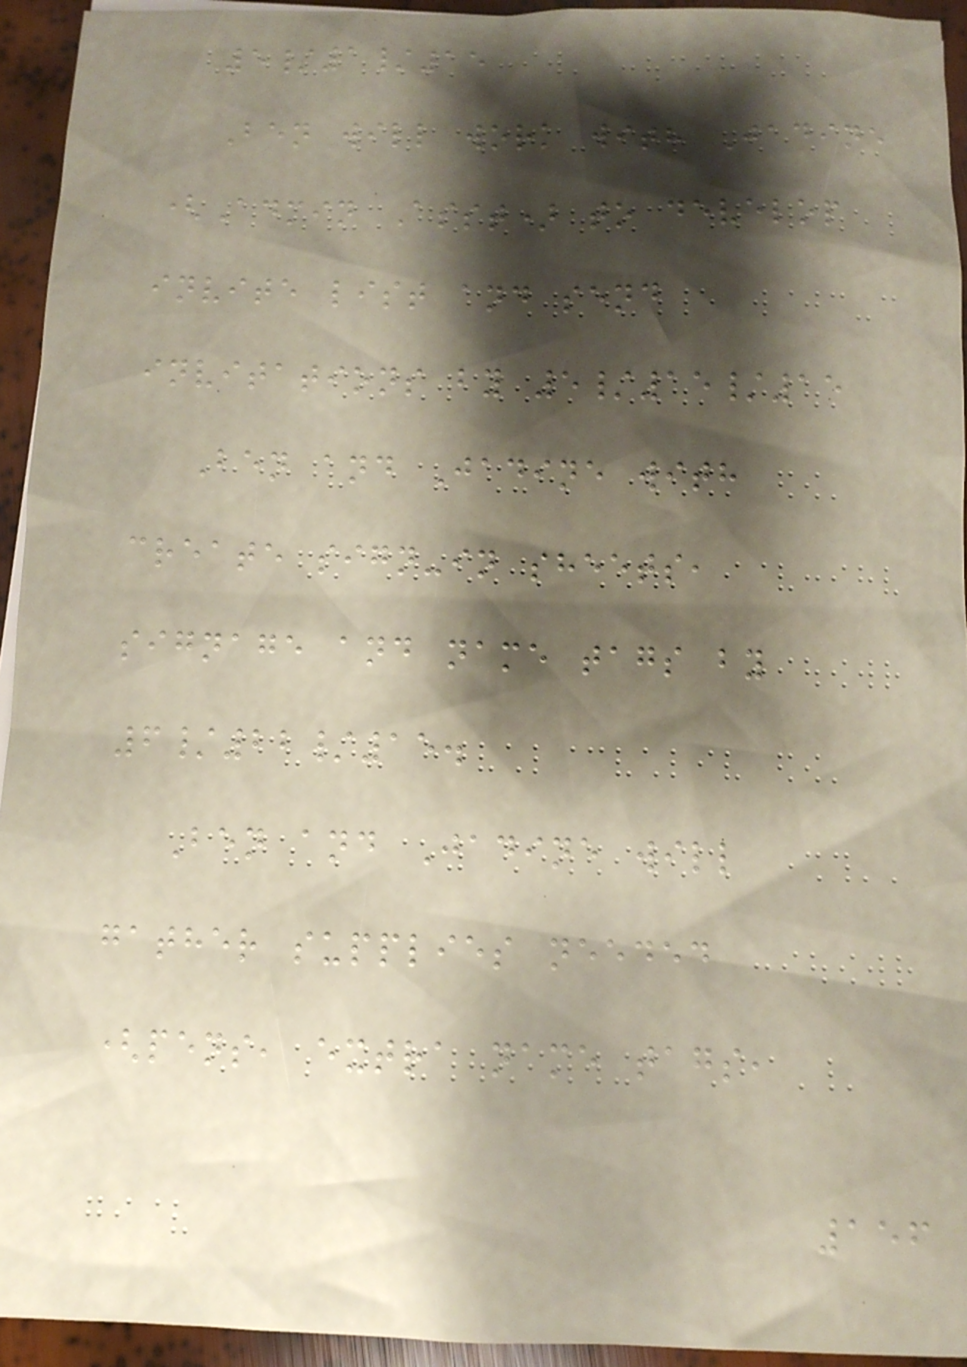5/1/15
Ben will work with Jadine
(Admin Asst) to develop
invite list and send
invitations by 5/15/15
Ben and Jadine with
create sign-in sheets,
signage and name tags by
6/22/15.
Ben and Jadine will
gather supplies needed
(pens, extra name tags,
156
